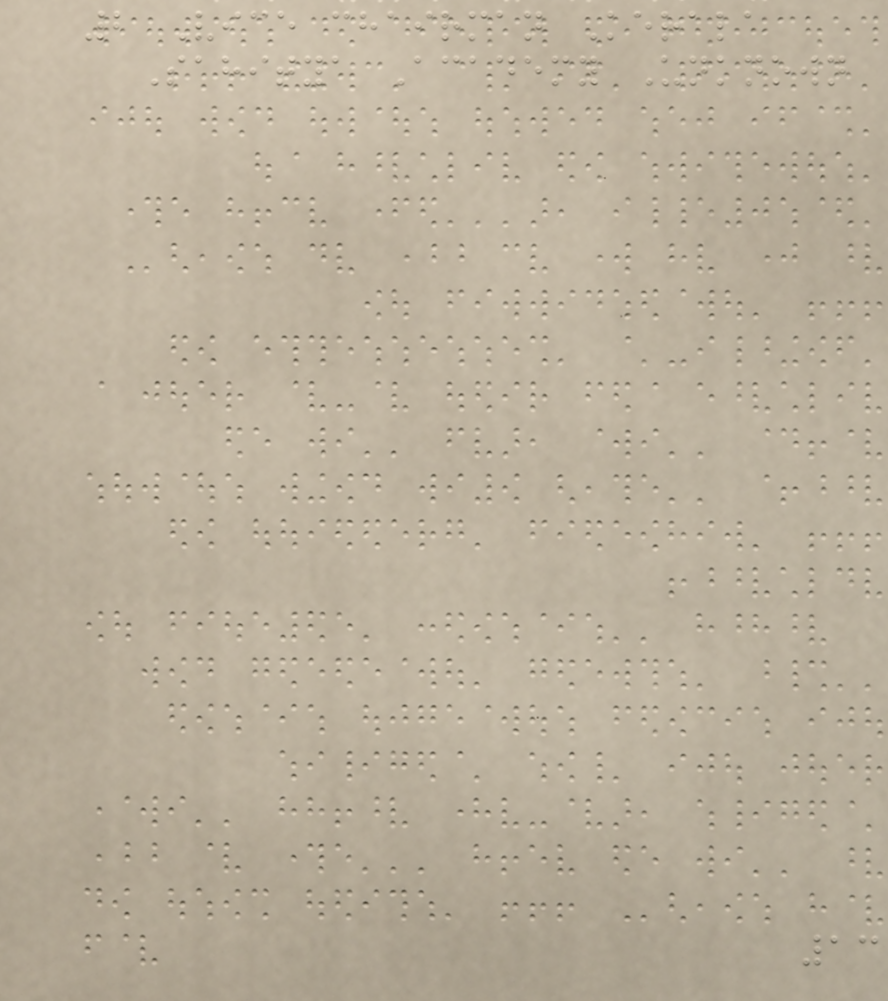2 Vice chairman Kerala
Sahitya Academy Unknown
13
